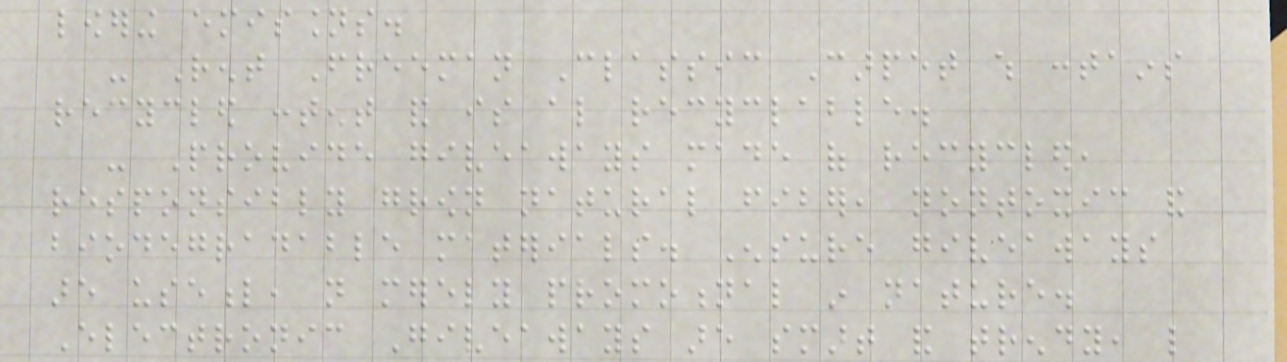lowering emissions.
- Rent Freeman Classic Carpet which contains
recycled content and is also recyclable.
- Provide giveaways made of recycled,
responsibly grown natural fiber, nontoxic and
biodegradable materials. Ensure giveaways
are useful, not merely promotional in nature.
Electronic Giveaways are smart and trendy, like
